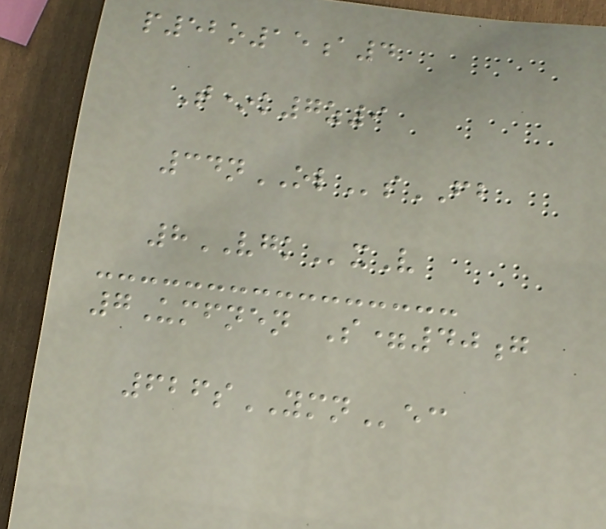p52o15a4
T*k7z9
34nOLsFB
8VGKxV
7Umfnen S=40g
626sYMNec
